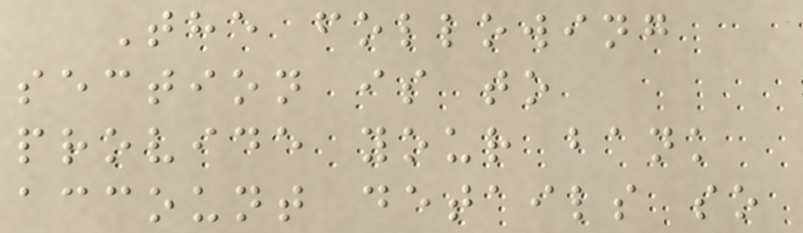The following
section is to
provide your bank
account details so
